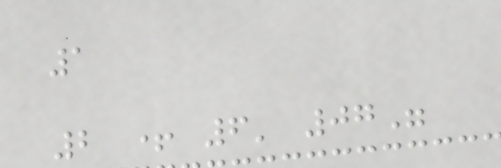1
2 + 6' 07"
